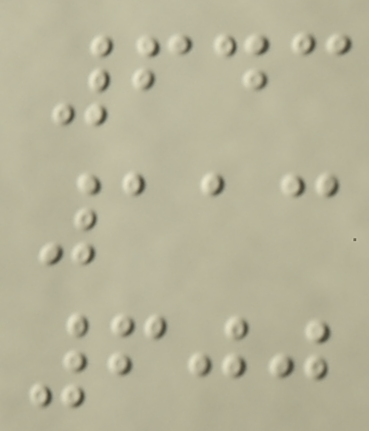643
113
600
